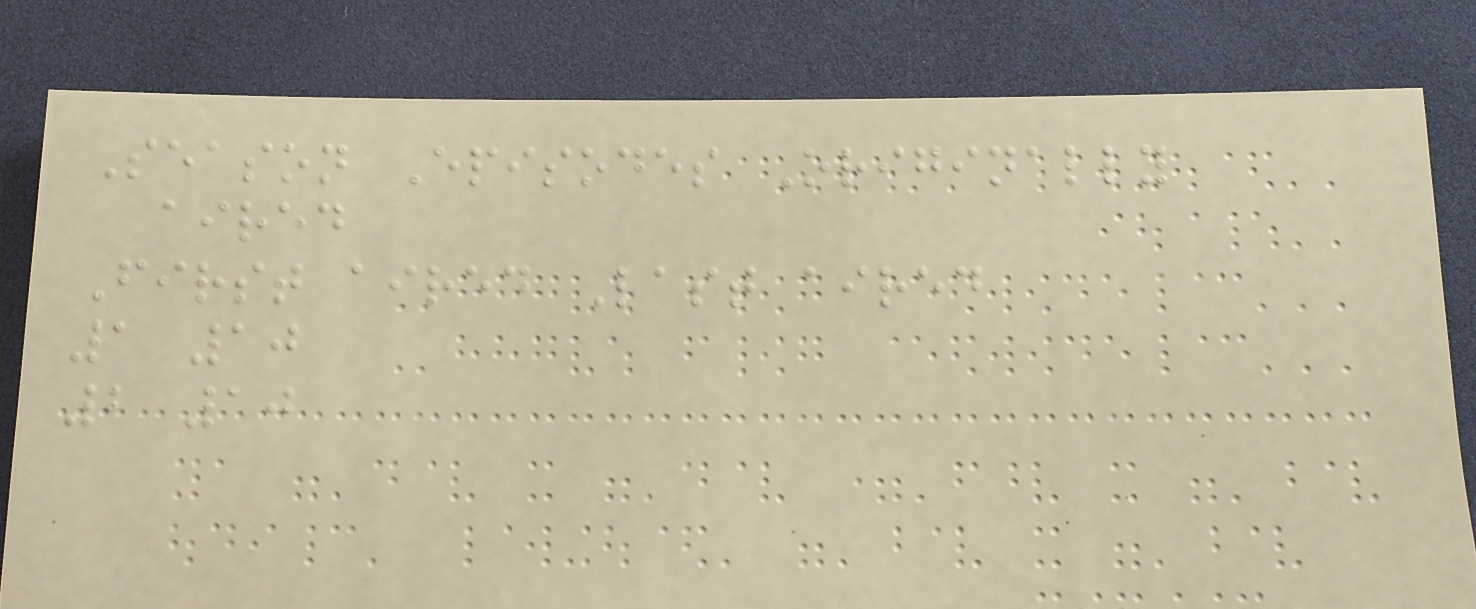Season Episodes Originally
aired
First aired Last aired
1 10
2 10
